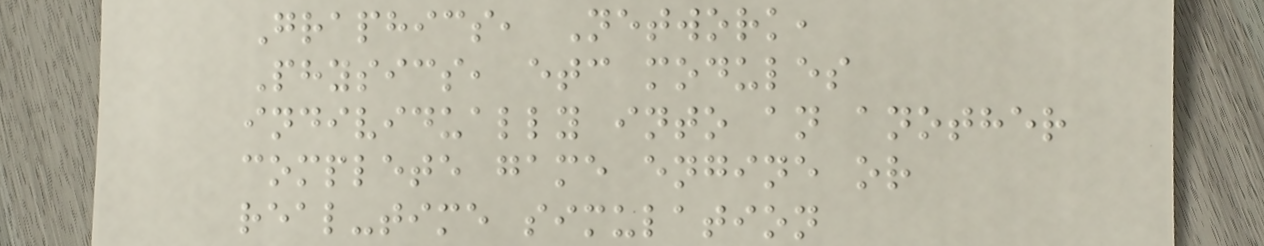Graphics, Network,
Physics, etc modules
individually into an another
complete game engine or
real-time simulation
